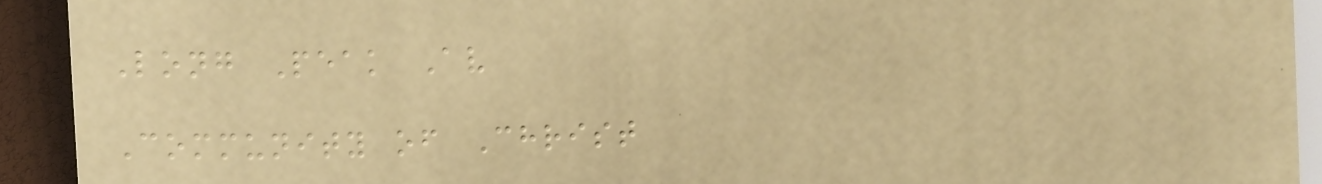Long Peak Av
Community of Christ
